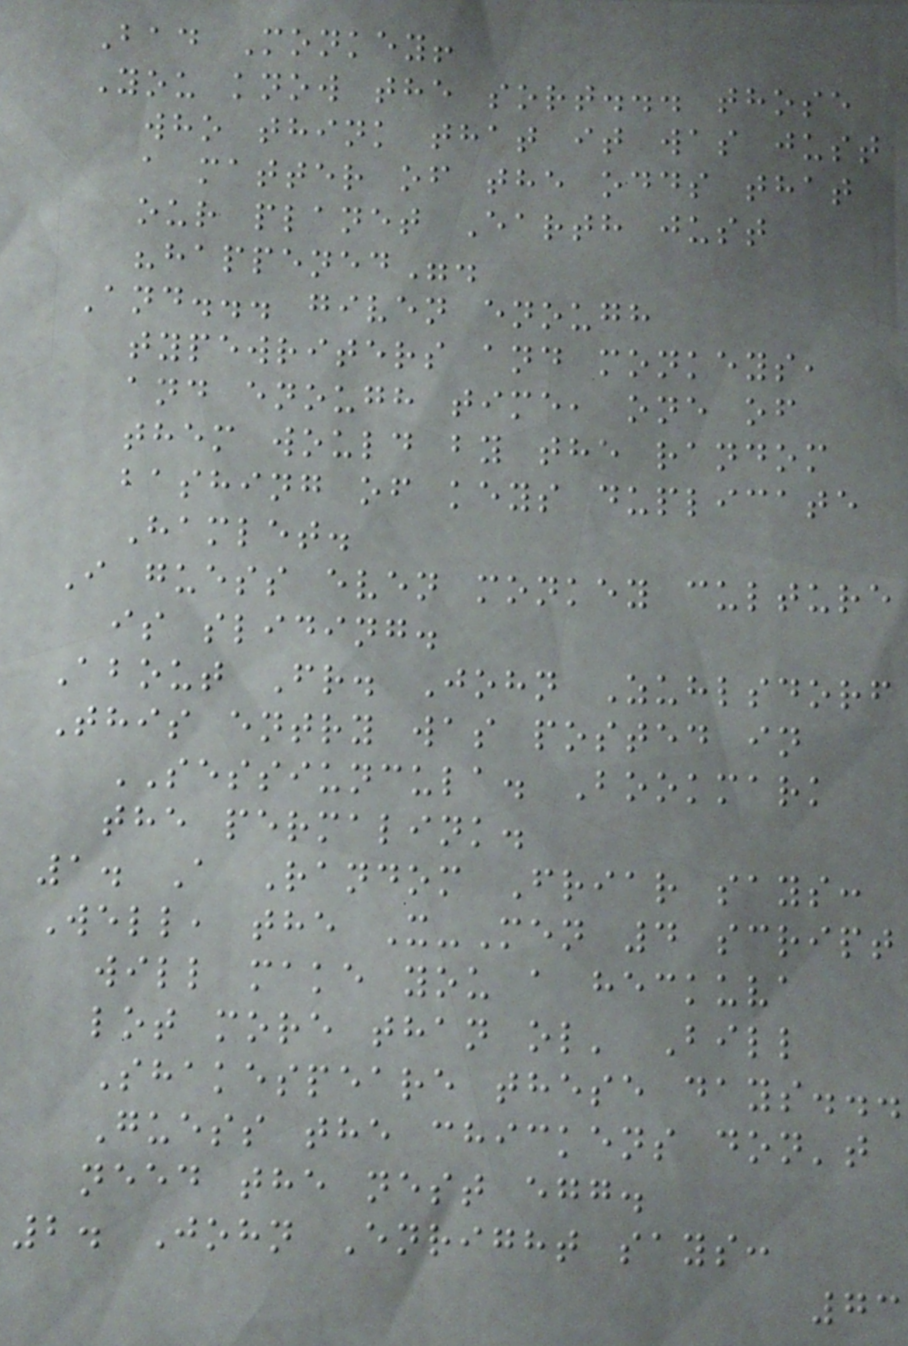Bad Monkey!
You know the sort... those
who think that it was just
a matter of the odds that
our planet Earth just
"happened".
And... given enough
typewriters and monkeys,
and enough time, one of
them would by the random
bashing of keys duplicate
Hamlet.
I guess even monkey culture
is sliding.
About Fr. John Zuhlsdorf
This entry was posted in
SESSIUNCULA. Bookmark
the permalink.
1. A Random Friar says:
Well, the X-Men 4 script
will make you a heckuva
lot more than ol' Bill
Shakespeare these days...
Guess the chickens don't
need the nest egg.
2. John Enright says:
73
